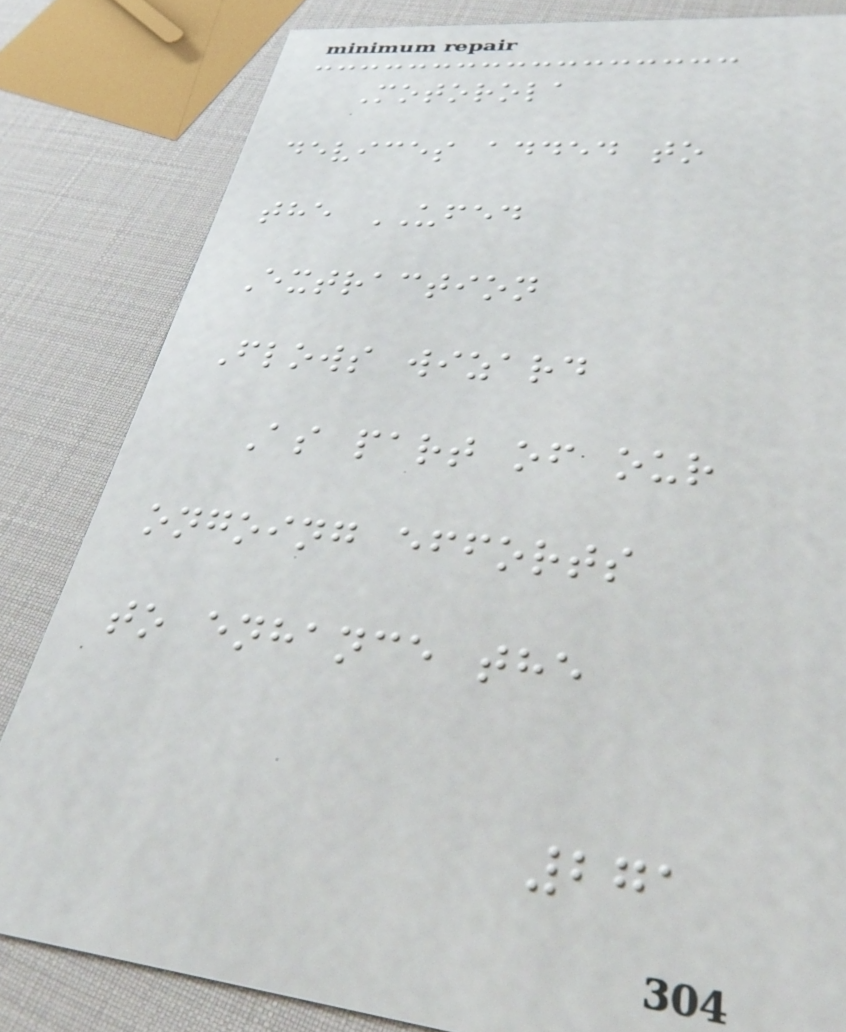Motorola
devices added to
the UFED
Extraction
Flows wizard
As part of our
ongoing efforts
to enhance the
271
